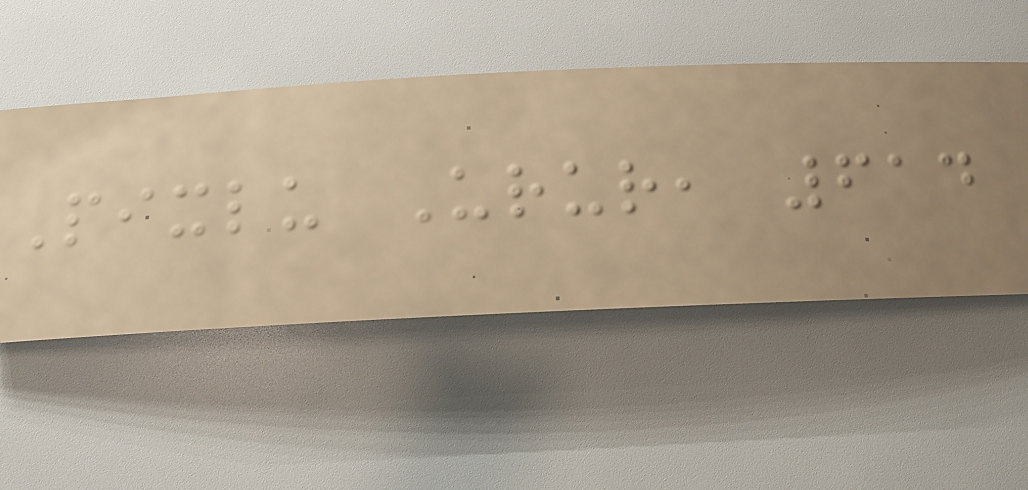Pixlu Urur, 614
